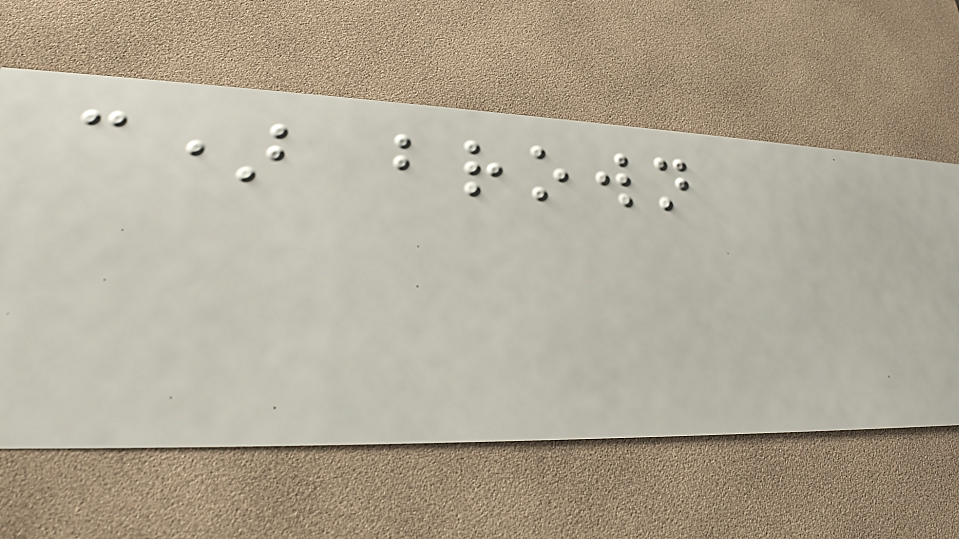c) brown
